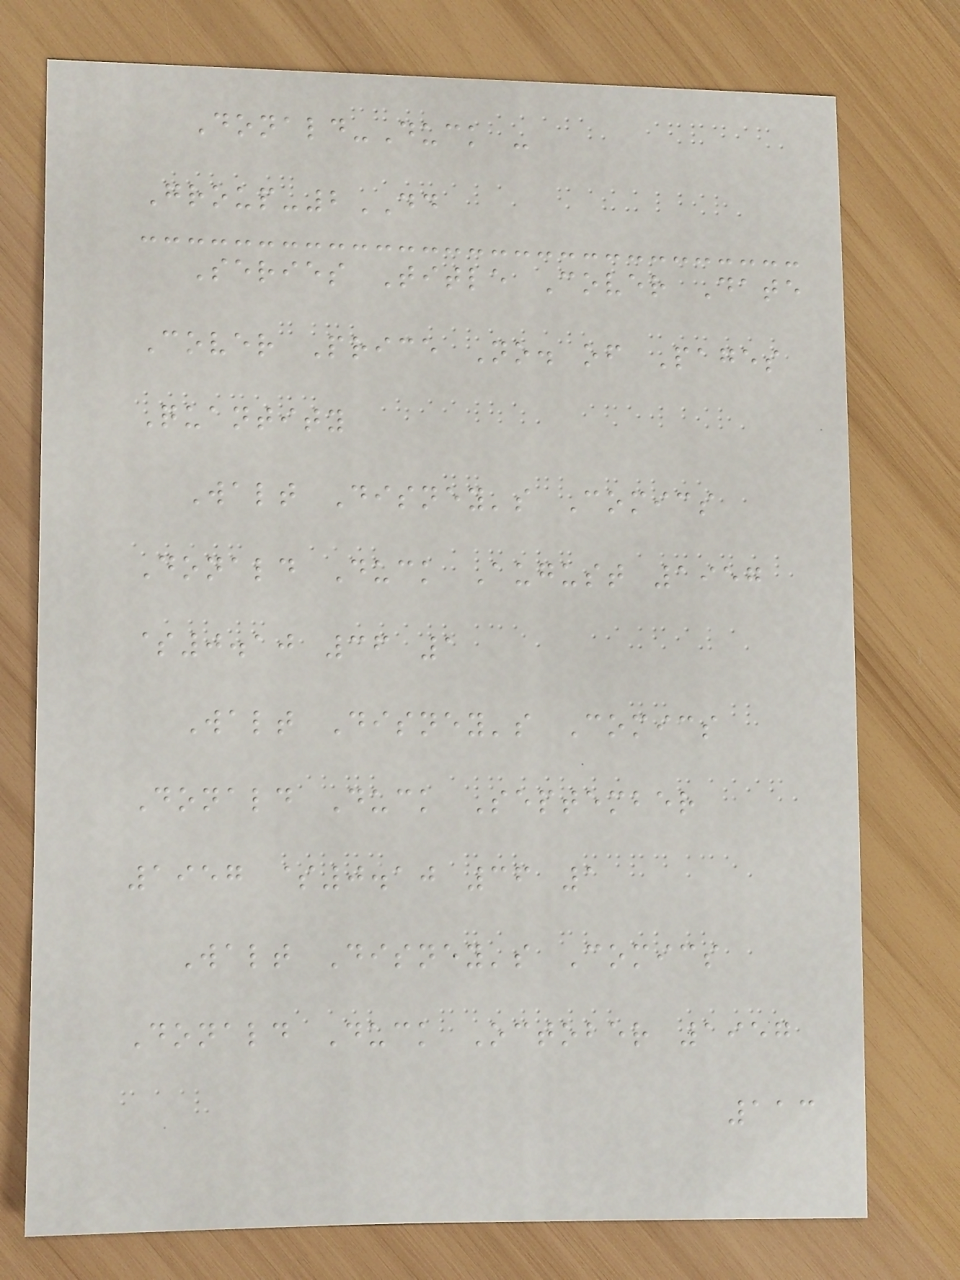Donald-Duck -
Group-2DD
Series Title Cover Date
Cover Price No. of Pages
Quantity
Walt Disney's Comics
Donald Duck August 1957
$0.10 36 1
Walt Disney's Comics
Donald Duck September
1957 $0.10 36 1
Walt Disney's Comics
Donald Duck October 1957
113
